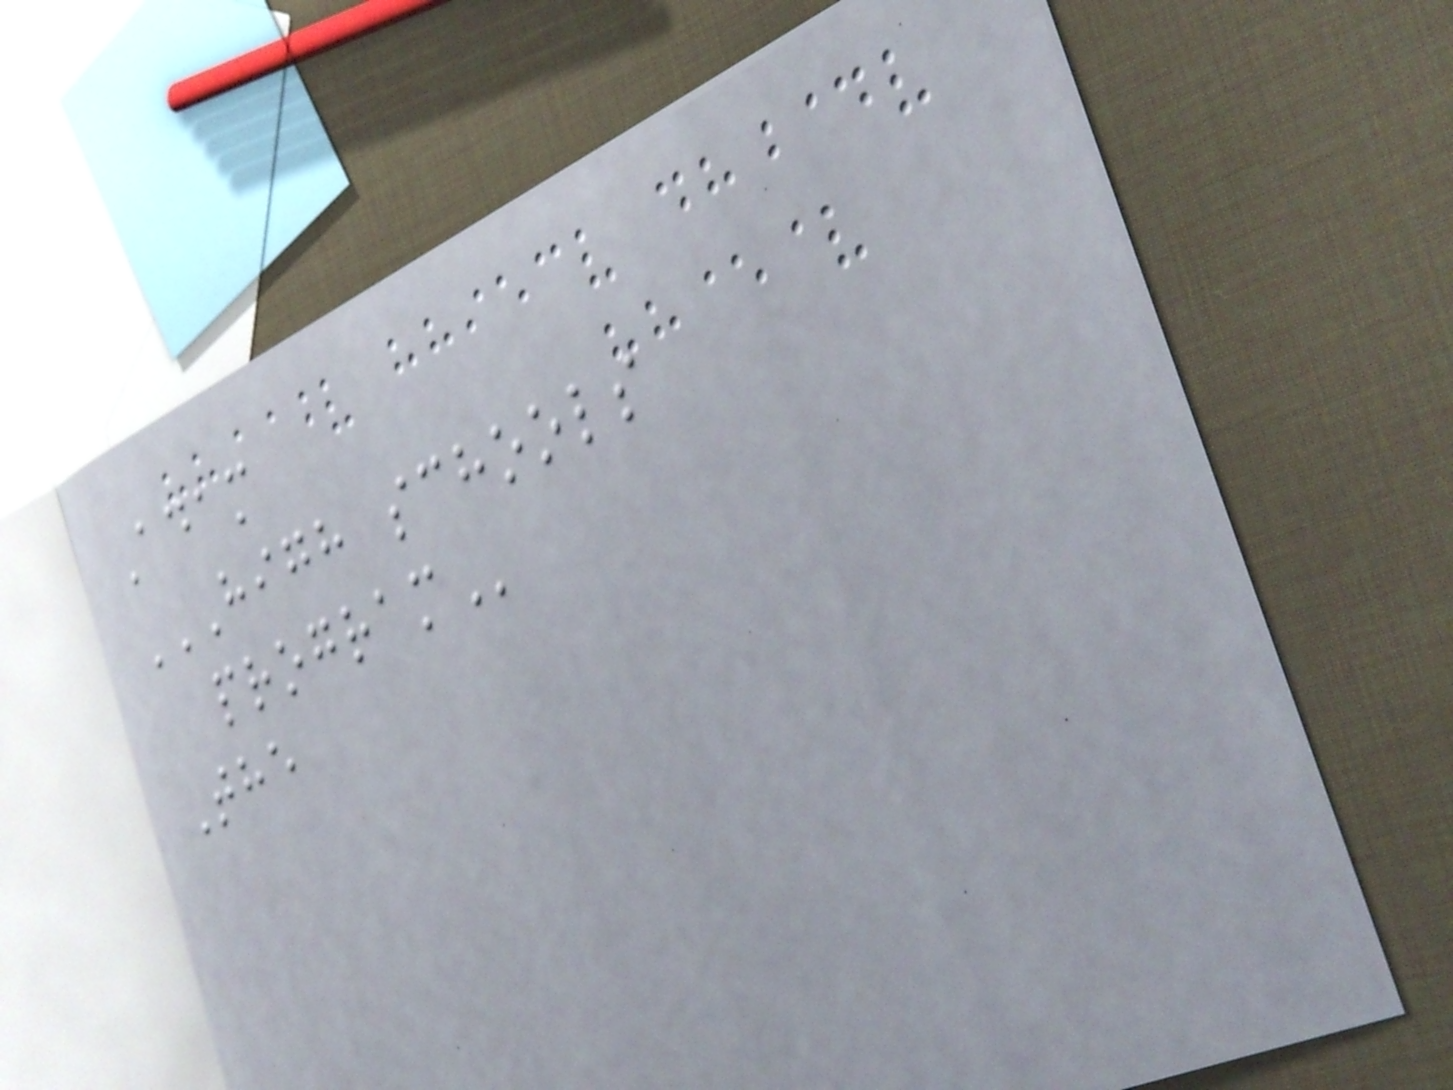Adam
HIGH SCHOOLS
PROGRAM
The
